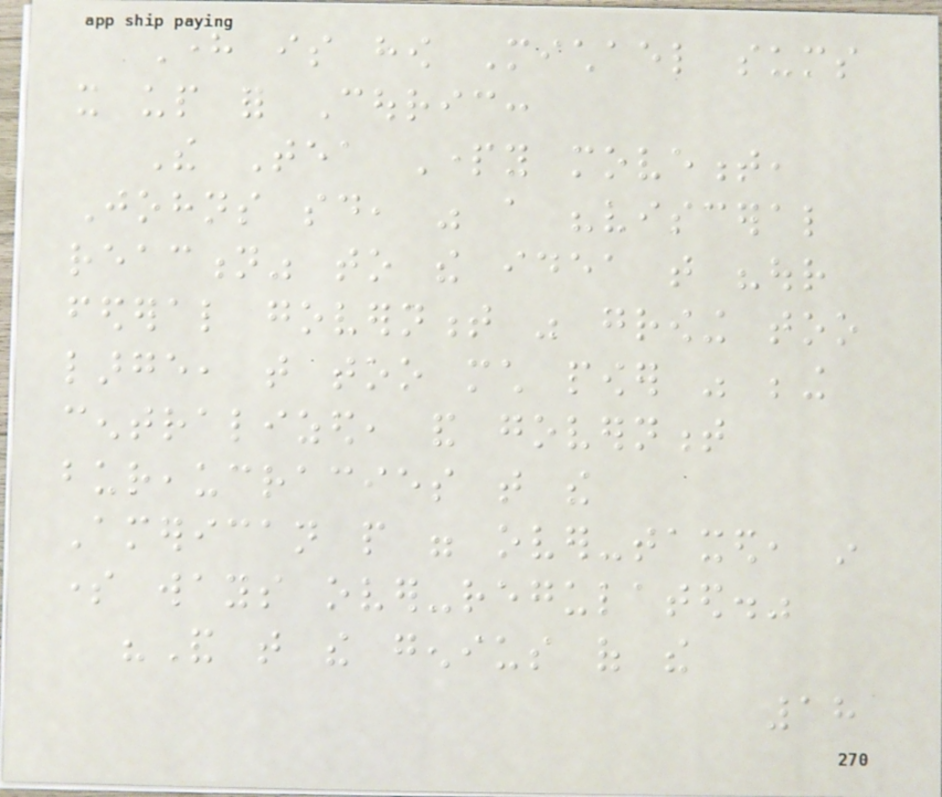Here is how Michael sums
it up for Couric:
The Tea Party movement,
Johns said, was a "visceral
reaction" to the idea that "our
federal government was growing too
large, that too much power was being
centralized, and government
bureaucracies that the
American people were over-taxed, in
some ways over-regulated."
"And that the genius of the
18
